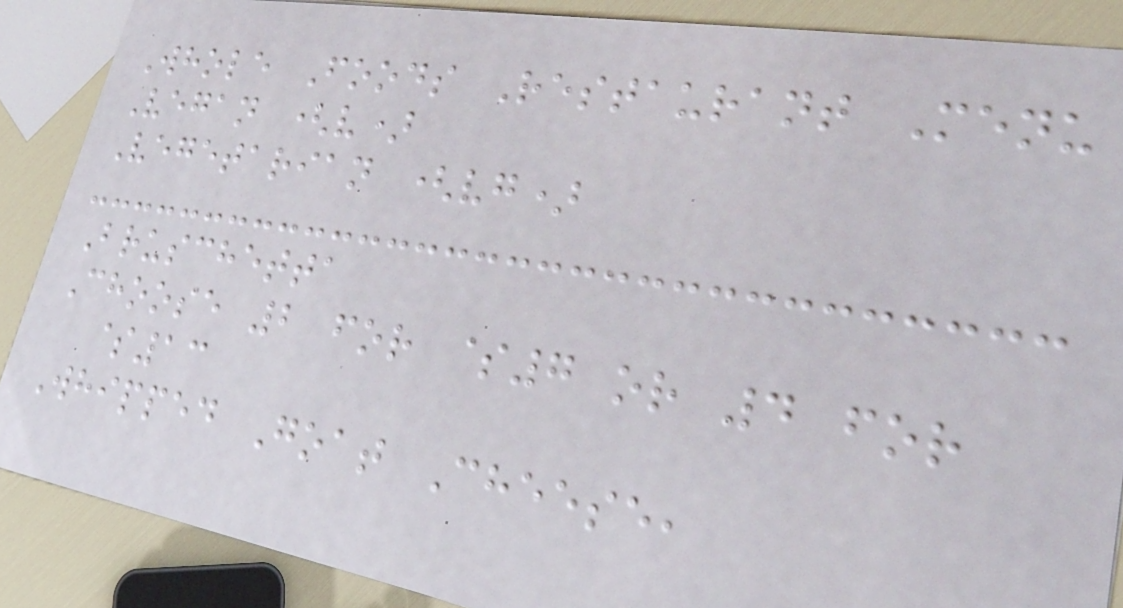Whole Foods Restaurant Menu
Vegan (v)
Vegetarian (vg)
Bruschetta
Choose 2 for $7 or 4 for
$13
Whipped Goat Cheese,
